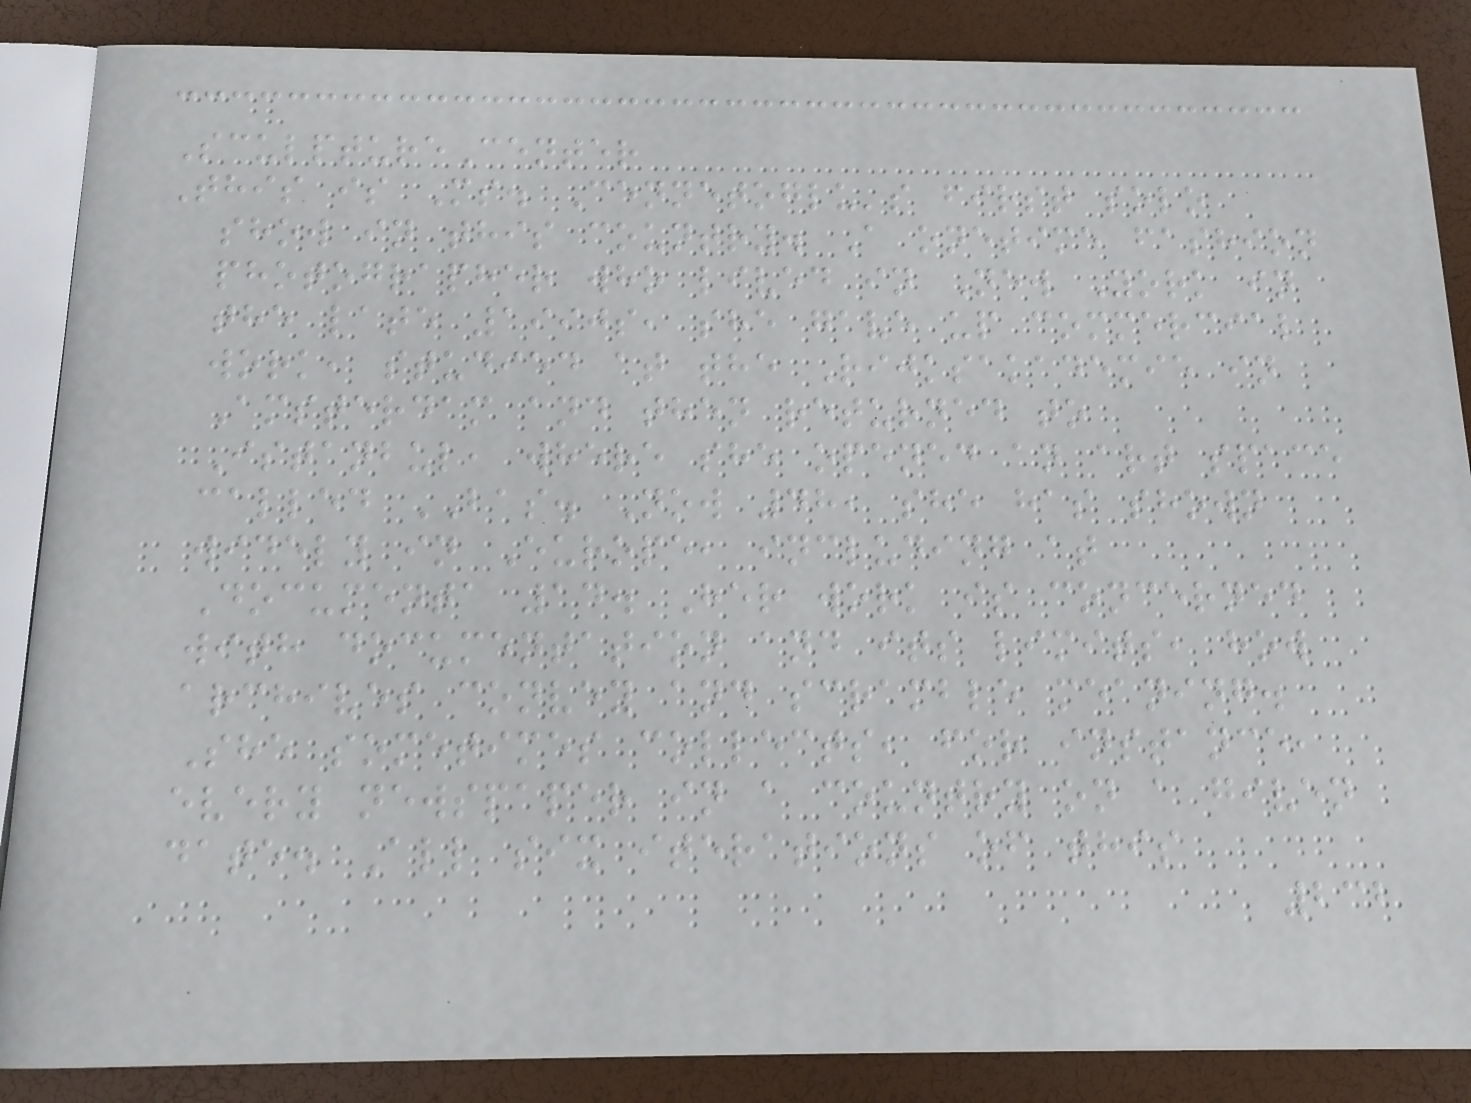SculptureCenter
This is Ms. Cennetoglu's first solo
show in this country. A onetime fashion
photographer who lived in New York in
the late 1990s, she gave up commercial
work, studied at the Rijksakademie in
Amsterdam and then returned to
Istanbul, where she opened an art space
called BAS. Now 48, she has shown
widely in Europe, including at
Documenta 14. Her work is concerned
with documentation and its limits, how
archives convey and scramble meaning.
She sometimes collects, for instance,
every newspaper in a country on a given
date. All six iterations of this
232
